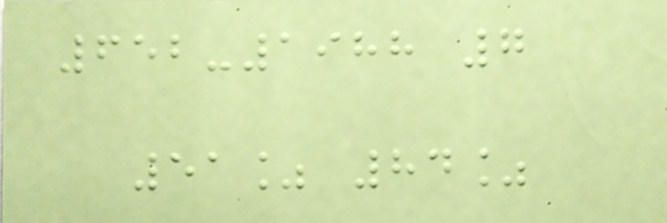652-1988 7
51% 84%
